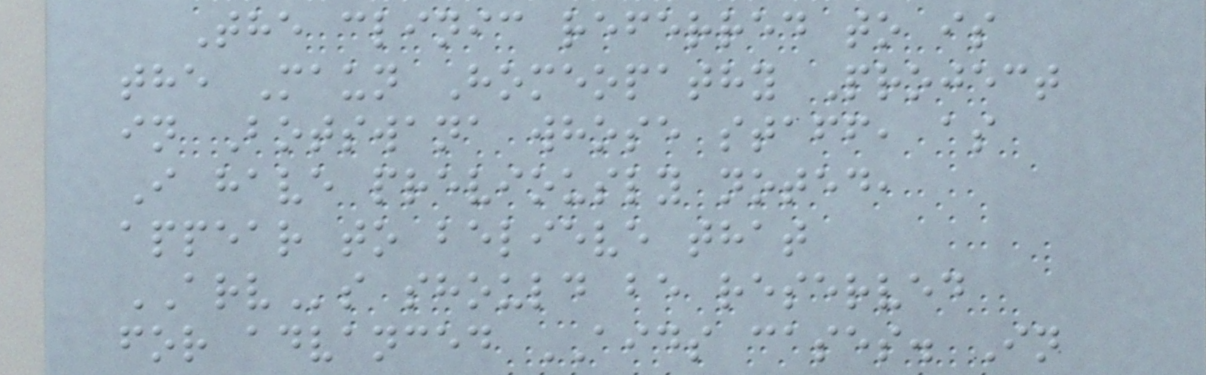The clinic referred to is
the Maun Homeopathy Project
in Botswana whose staff, as
I have previously noted,
appear to believe that
ARVs should be reserved
for advanced AIDS cases. In
